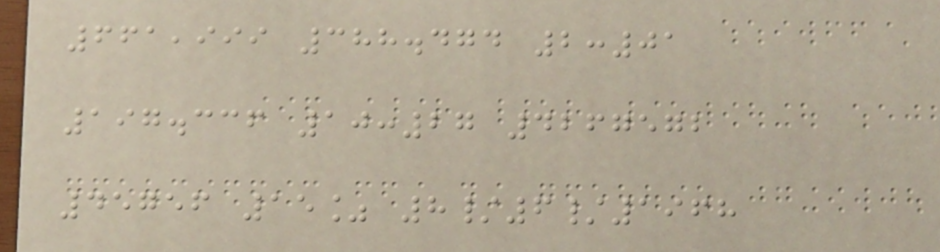661,999 388.474 2:01
197.336 10:27 4267572
45756 15% 8/6/1968
